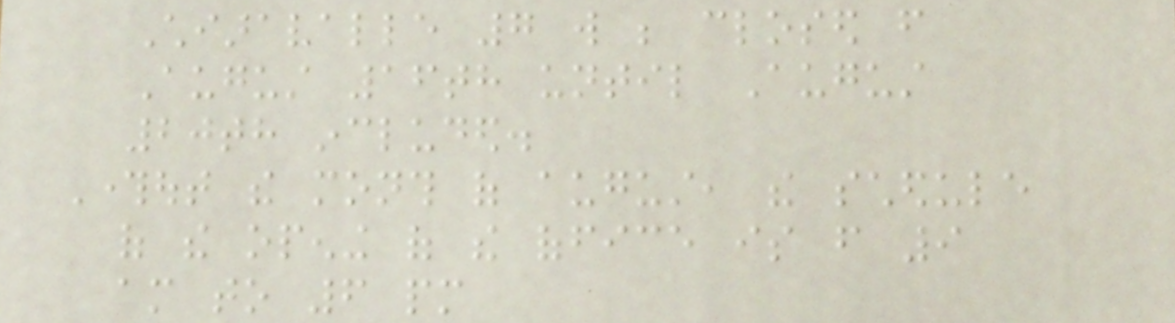Chiaravalle 7 will be closed from
August 16th until August
20th included.
Throughout the month of august, the schedule
of the opening of the office is from 9
am to 6 pm
